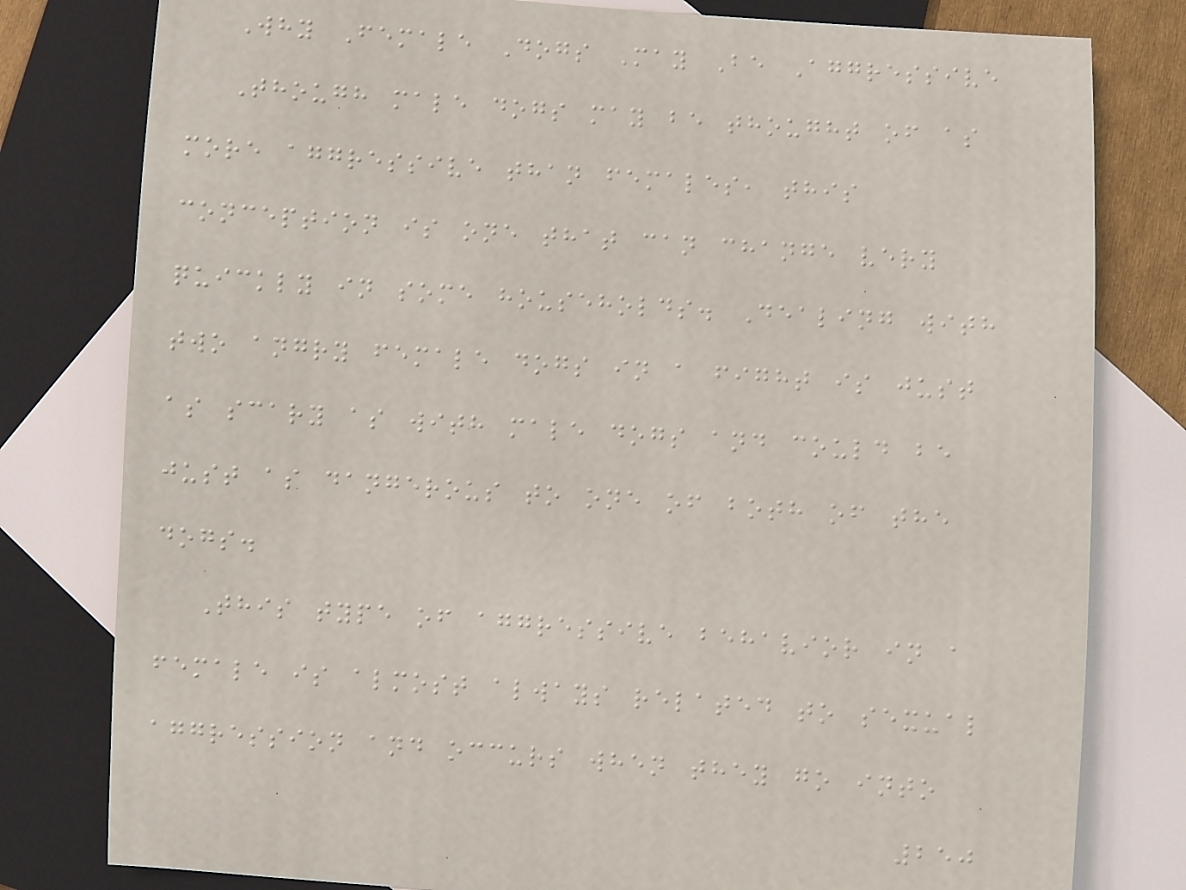Why Female Dogs May Be Aggressive
Though male dogs may be thought of as
more aggressive than females, this
conception is one that can change very
quickly in some households. Dealing with
two angry female dogs in a fight is just
as scary as with male dogs and could be
just as dangerous to one of both of the
dogs.
This type of aggressive behavior in a
female is almost always related to sexual
aggression and occurs when they go into
250
